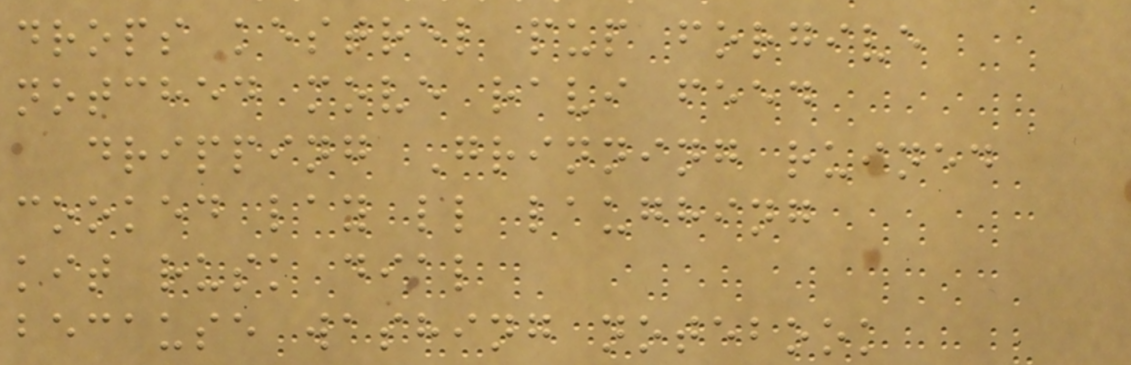drops kestrel pup forgive
notched move ravi feed
dripping Grinning ruined
cooked lay ll laughing
kit rusk dial
because washing notebook
